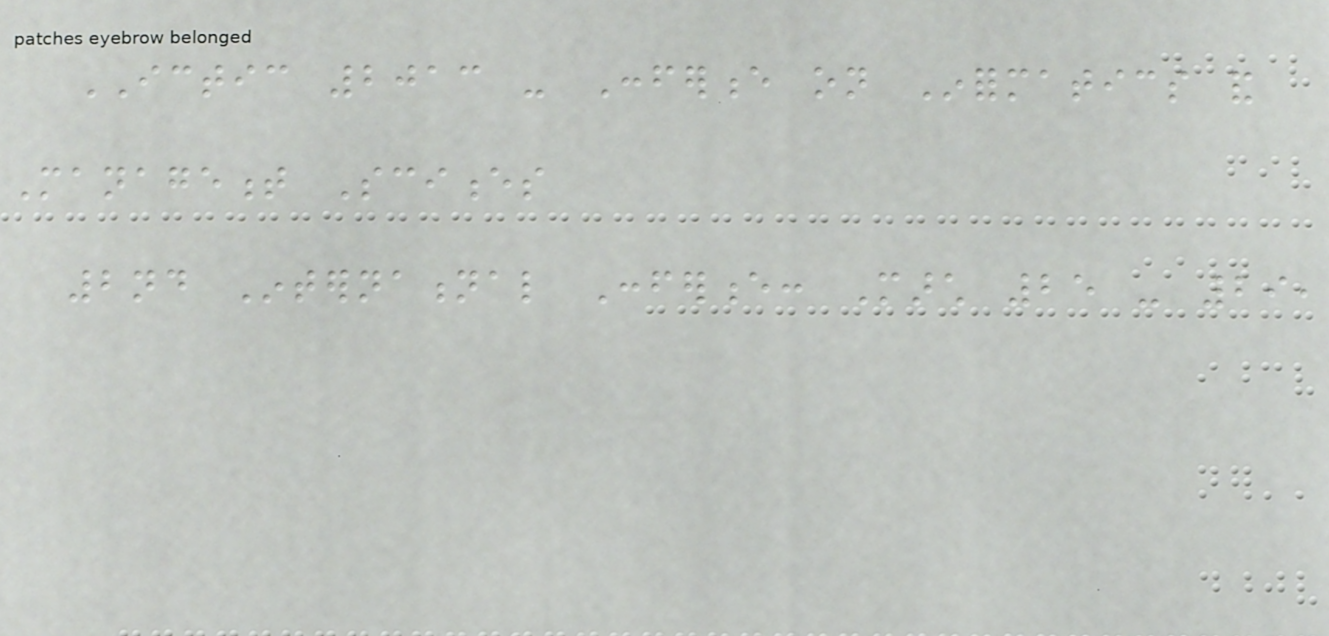ICTIC 2013 - Conference on Informatics and
Management Sciences
2nd International Conference: March 25 - 29,
